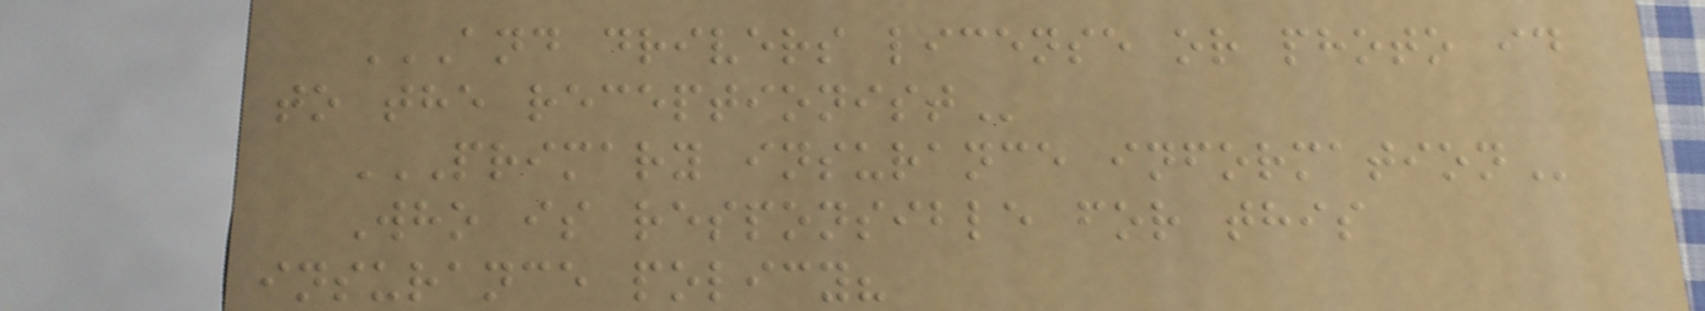AND DRIVERS LICENSE OR PHOTO ID
TO THE RECEPTIONIST
PRIMARY INSURANCE INFORMATION
Who is responsible for this
insurance policy?
